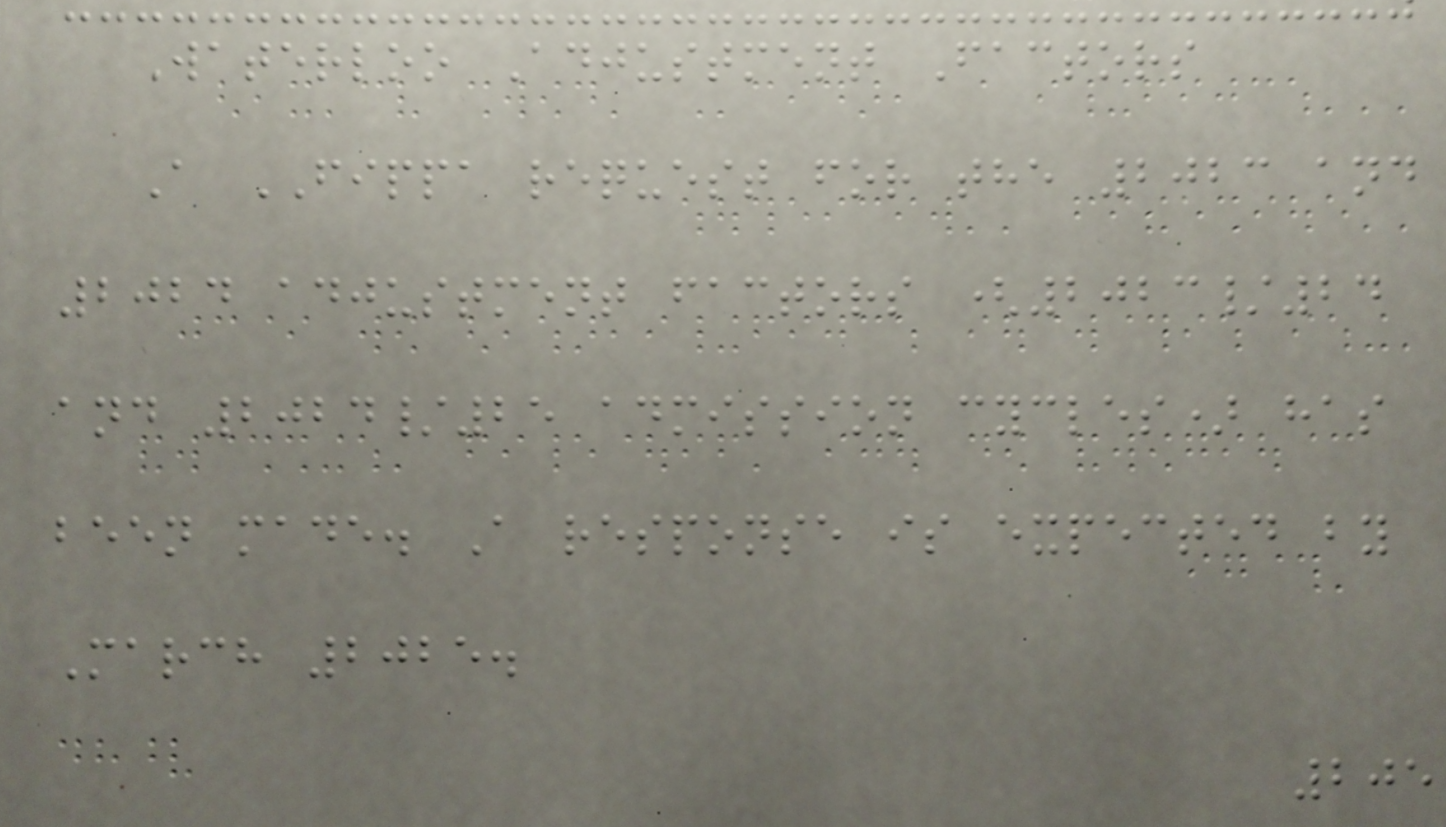Waterloo Adjustment Factors
A FIPPA request for the 2023 and
2024 adjustment factors (2023/24
and 2024/25 admission cycles) has
been made. A response is expected by
March 2025.
205
